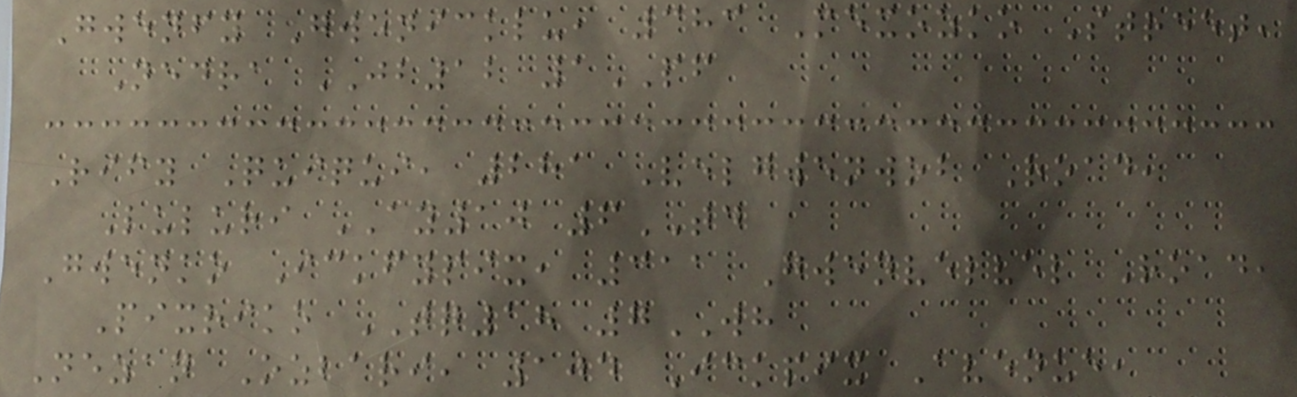Gwenfy Gwenicklu, 383 Mexozko Street,
Nedra JB12 1PF
Rify Quiqui, 281 Velgwenwob Road,
Luluri AY10 6TD
Gwenko Ickfypix, 311 Gwenvelvel Road,
Pixriko TQ18 7WH
Nezan Ozbari, 104 Ickpix Avenue,
